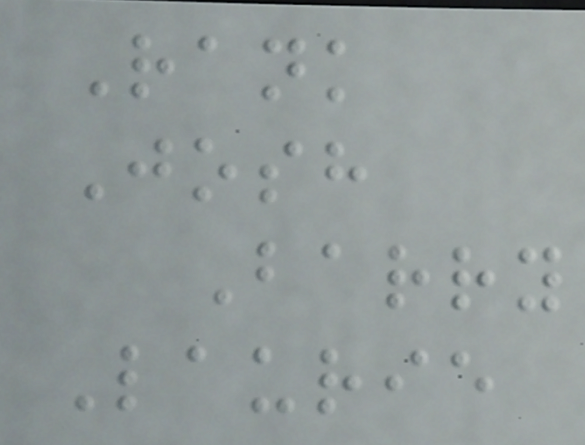Rank
Josh
Barry
Laurie
